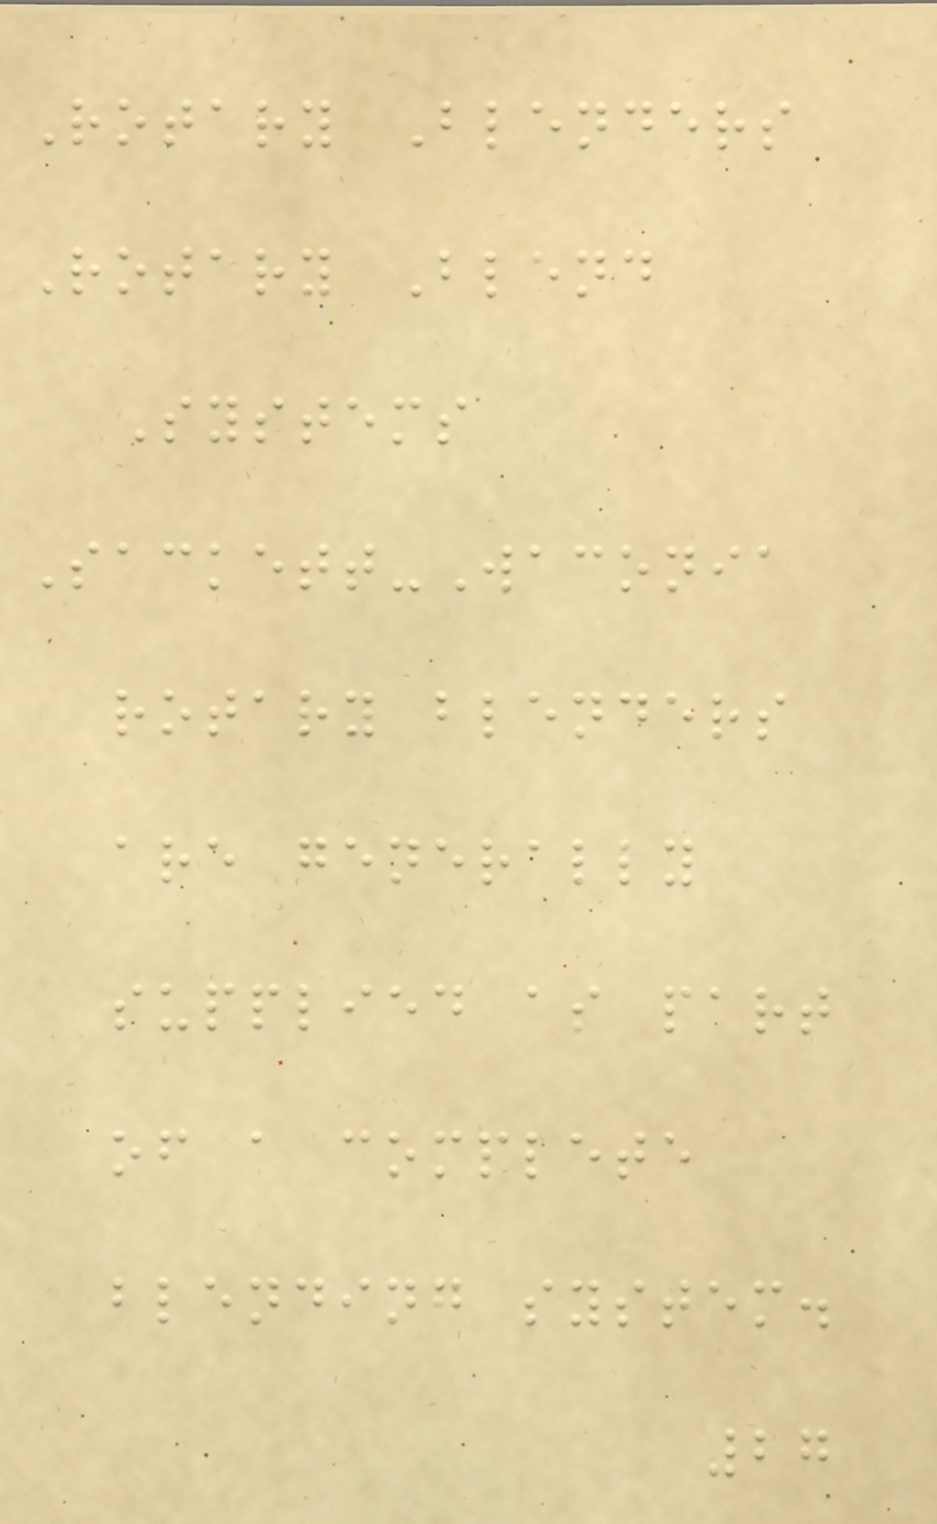Rotary Blenders
Rotary Blend
Systems
Sackett-Waconia
rotary blenders
are generally
supplied as part
of a complete
blending system.
27
